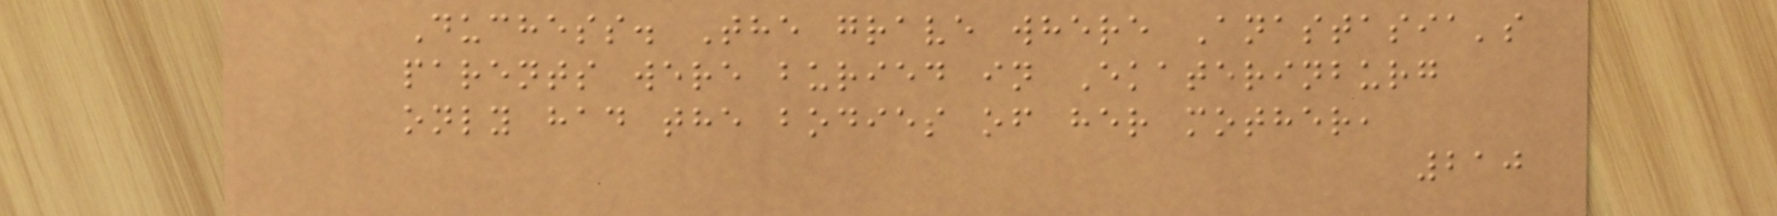Duchess. The grave where Anastasia's
parents were buried in Ekaterinburg
only had the bodies of her mother,
210
